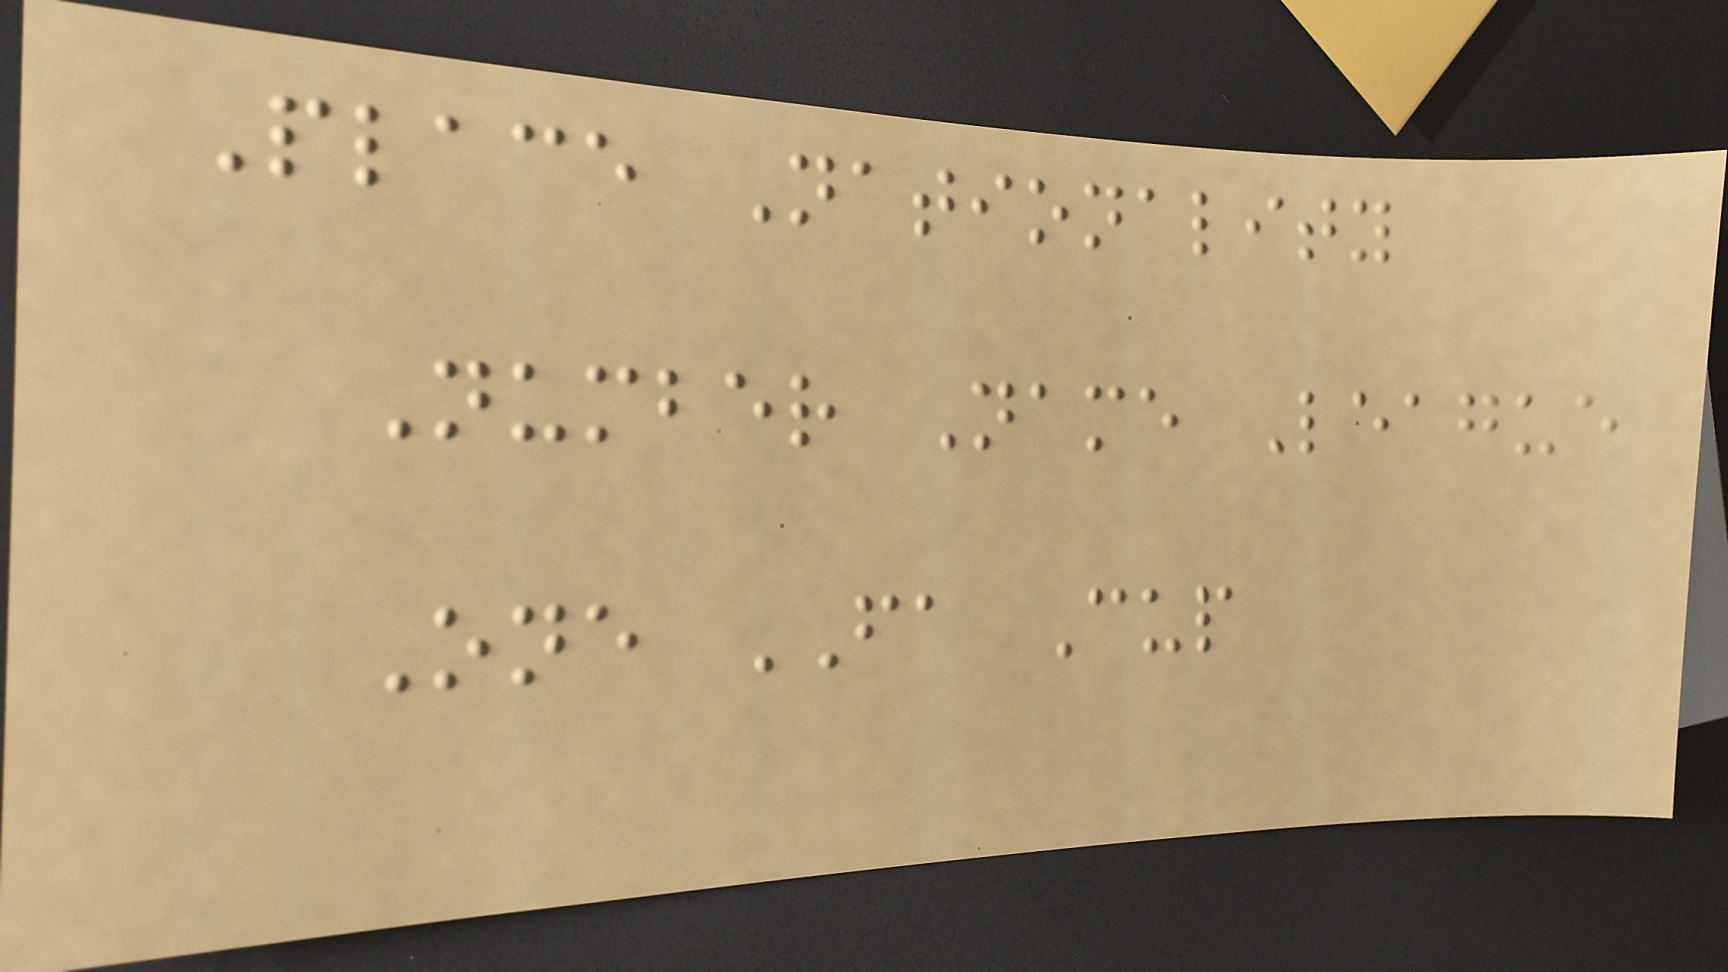Place Nationality
Number Name League
One FA Cup
